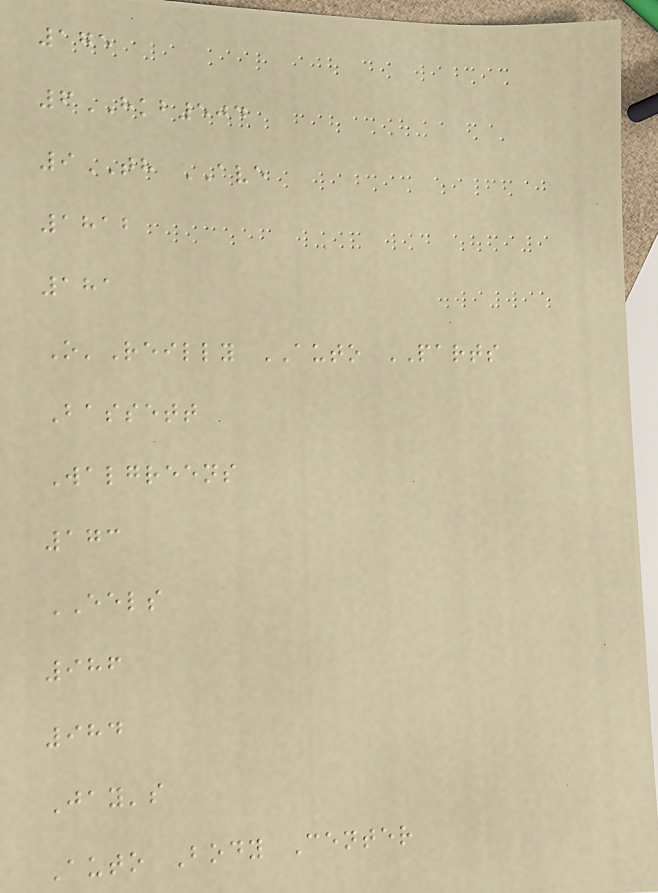175
6HKB504
9TH AVE
1812
181
O'Reilly AUTO PARTS
Bassett
Walgreens
173
EELS
986
984
Jay's
Auto Body Center
